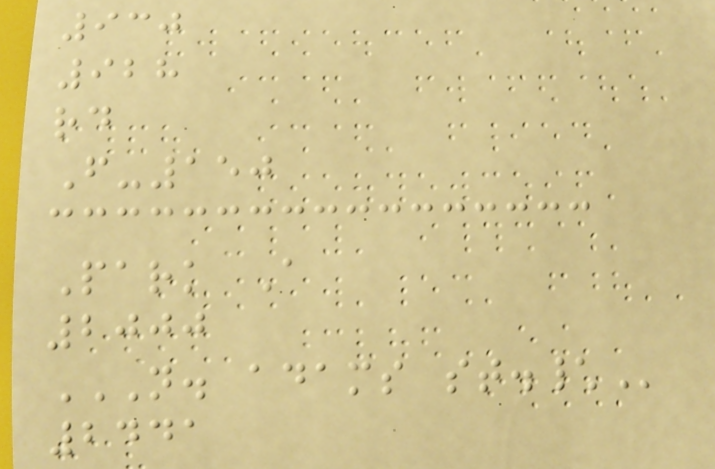930
928
rd
F-150
Park A
2000
N. ADAMS ST.\
2441
